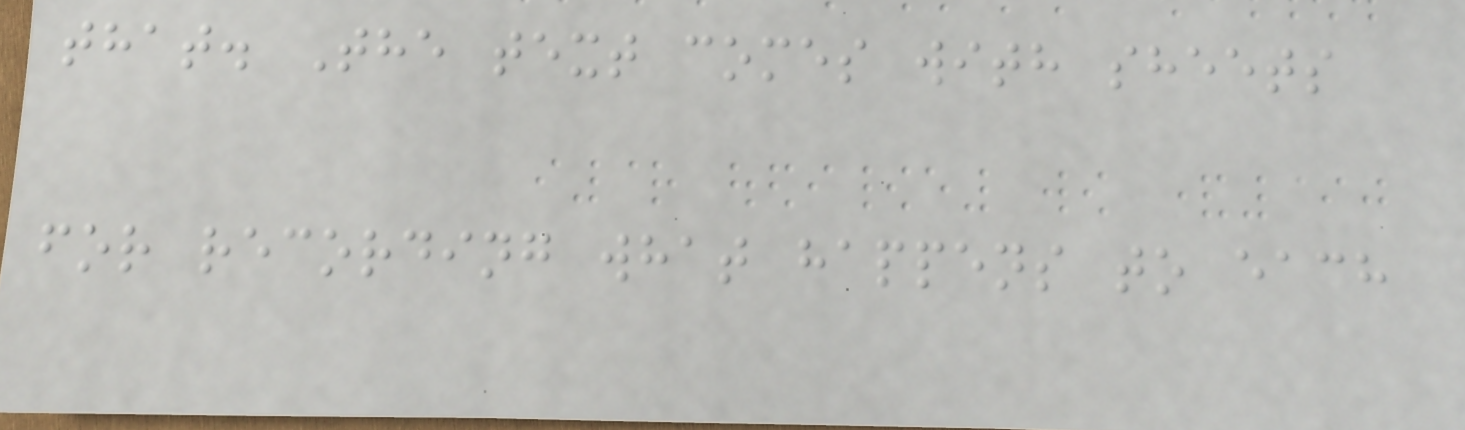that. The text comes with sheets
for recording what happens to each
